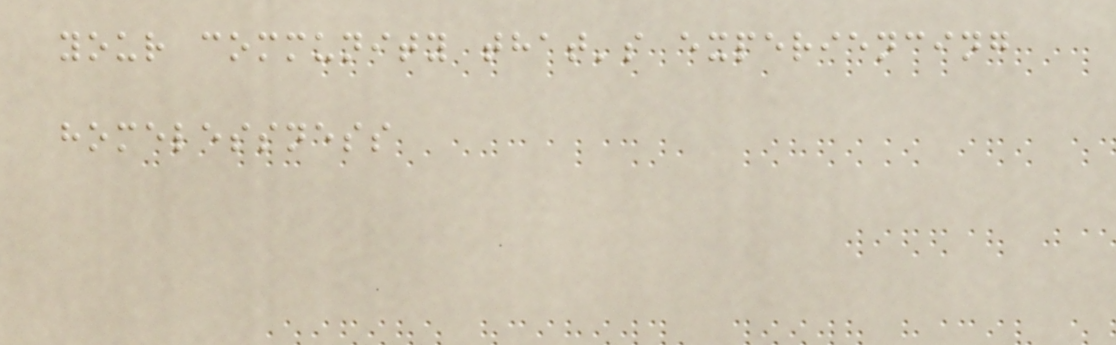your community that's experiencing
homelessness
